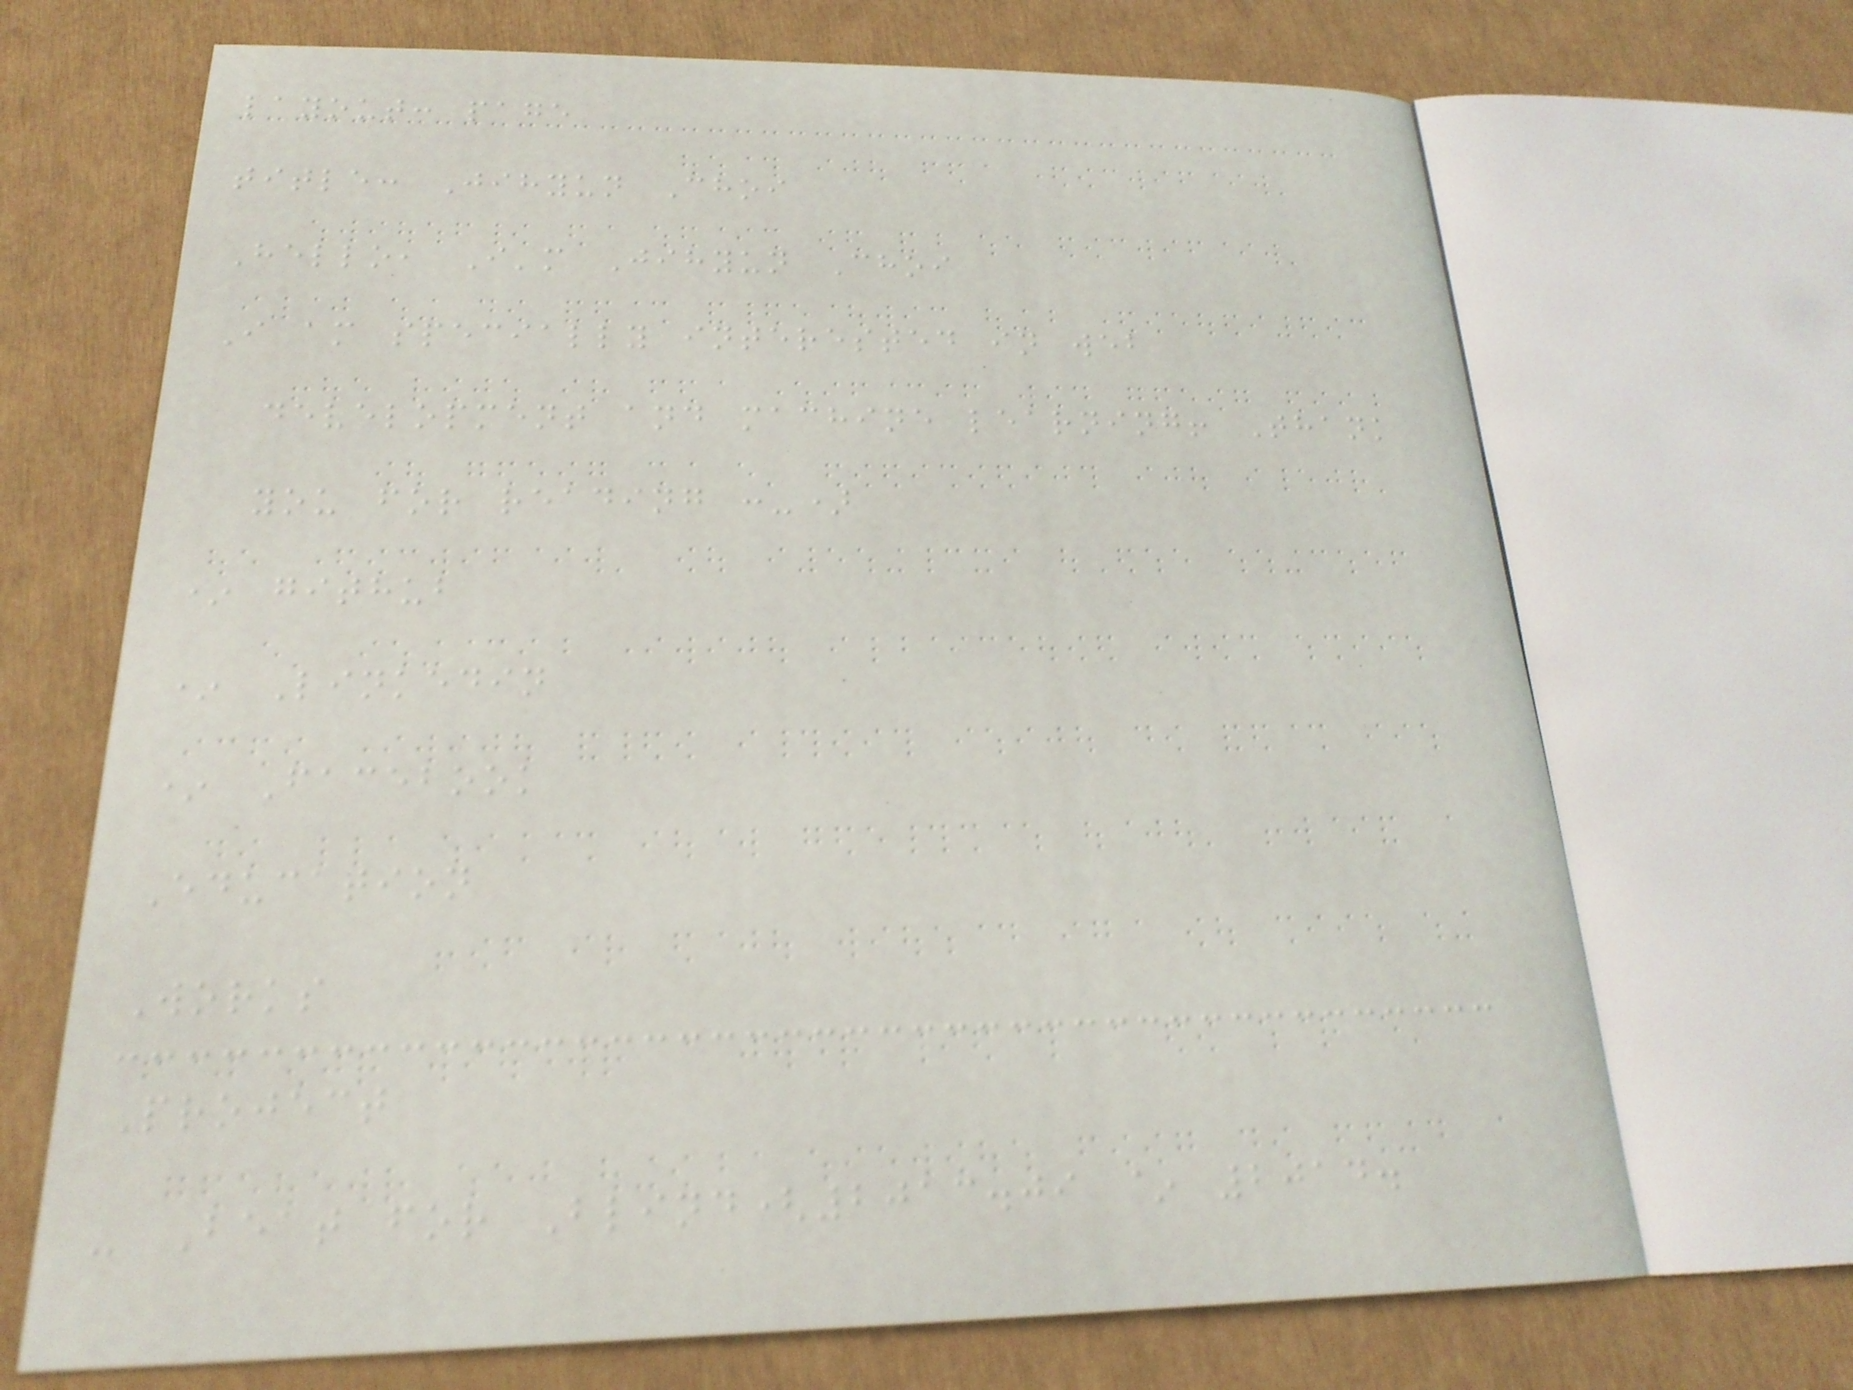layout: page
title: Jihyun Choi
Hello, I'm Jihyun Choi
I am specially interested in web
development and machine learning! Thank
you for reading :-)
* github
* Linkedin
* Facebook
Education
Works
Project
- Beat for Blind(2013.09 ~ 2014.
